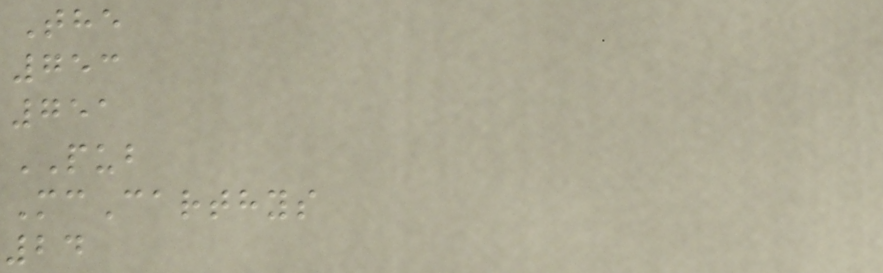The
753
751
PUB
McCarthys
24
